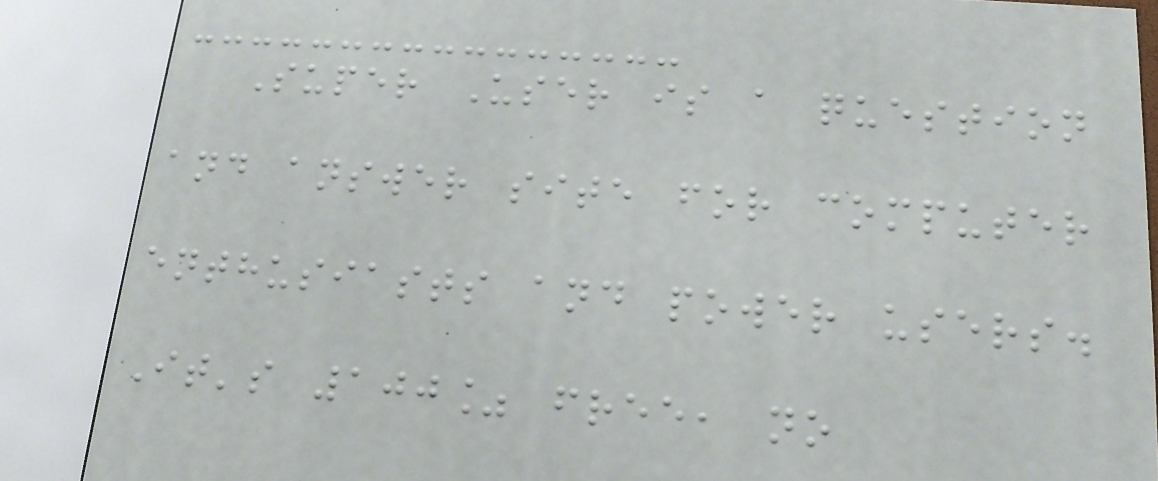Super User is a question
and answer site for computer
enthusiasts and power users.
It's 100% free, no
